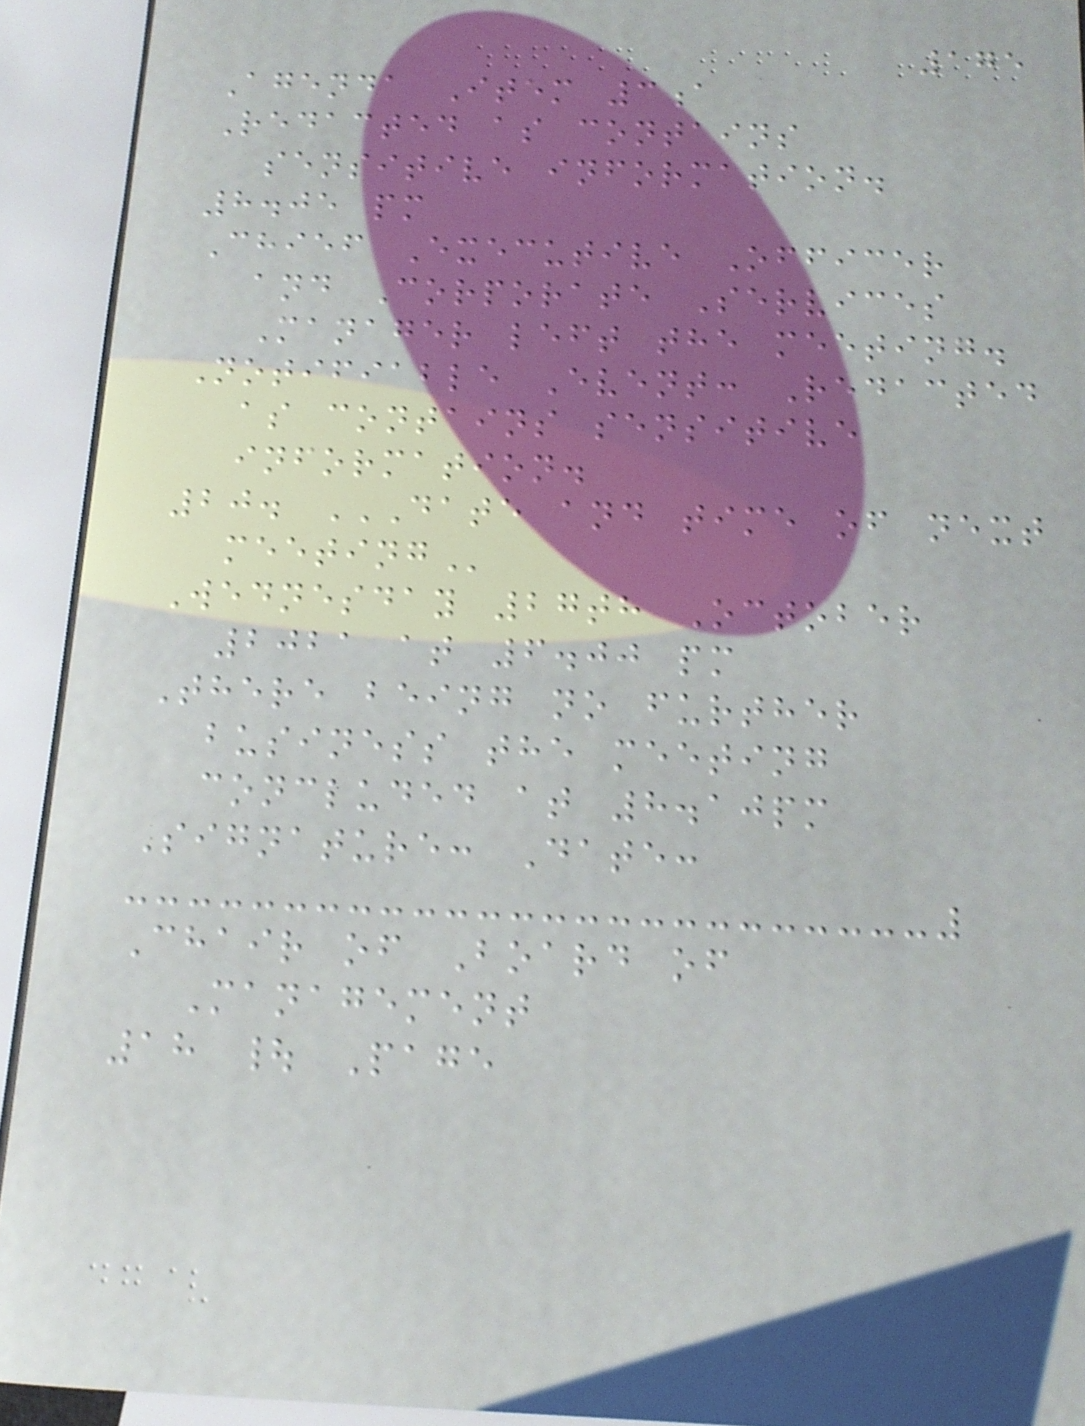175
Agenda Item 3a
Redacted as contains
sensitive information.
8.05 pm
Chief Executive Officer
and Corporate Services
Manager left the meeting.
Notifiable Event: Redacted
as contains sensitive
information.
20. DATE AND TIME OF NEXT
MEETING
Wednesday 27th October
2021 at 6.00 pm
There being no further
business the meeting
concluded at 8.10pm
Signature: Date:
Chair of Board of
Management
18 | Page
